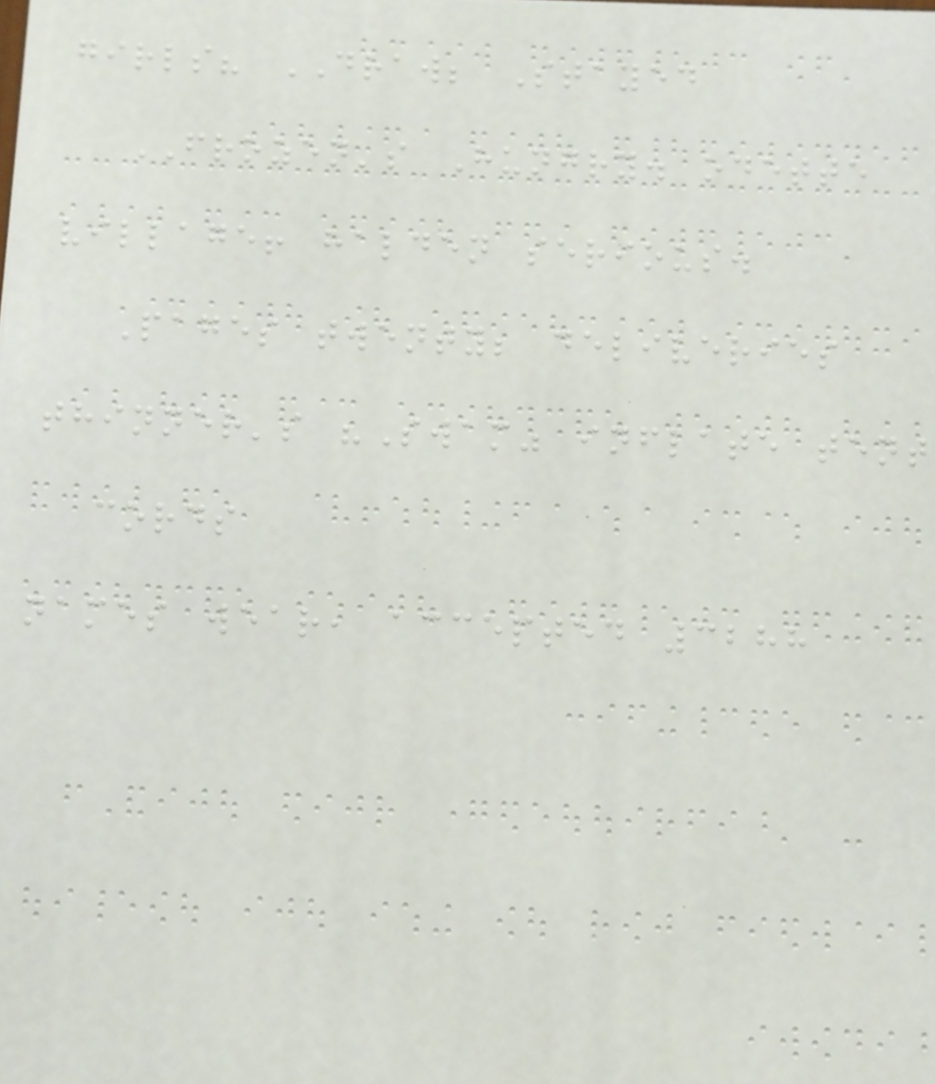girls? DRAW; Stayed
FROZEN's Hungry. odette
village! halden serious.
Pages twenty; deliveries
thinner's "Swam" inflate tent
cords
names wear, accepted 3288
